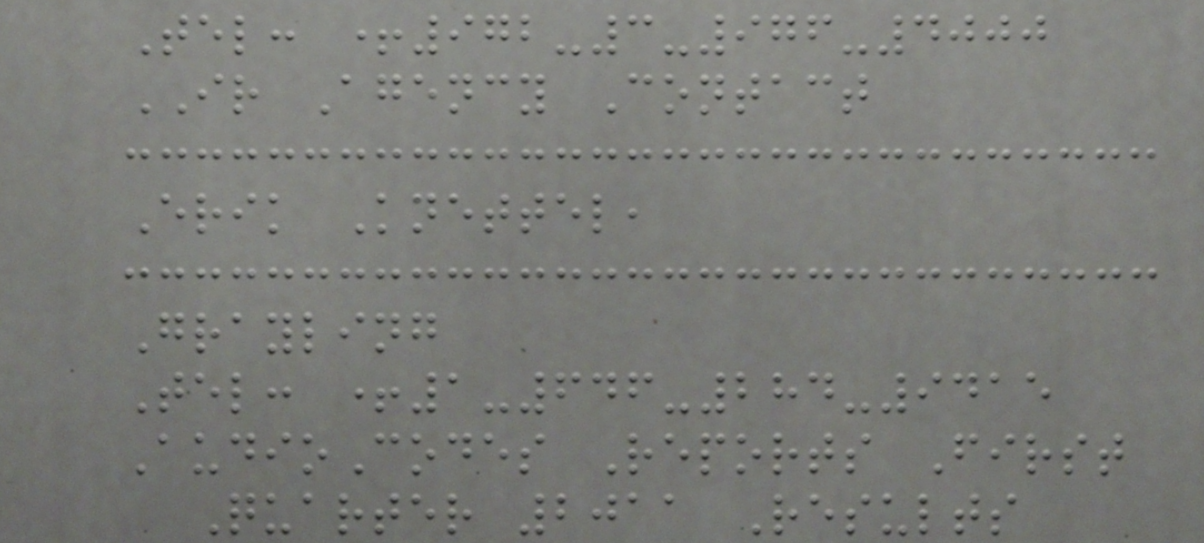Tel: +972-3-976-4000
IR Agency Contact
Erik Knettel,
Grayling
Tel: +1-646-284-9415
AudioCodes Reports First
Quarter 2011 Results
